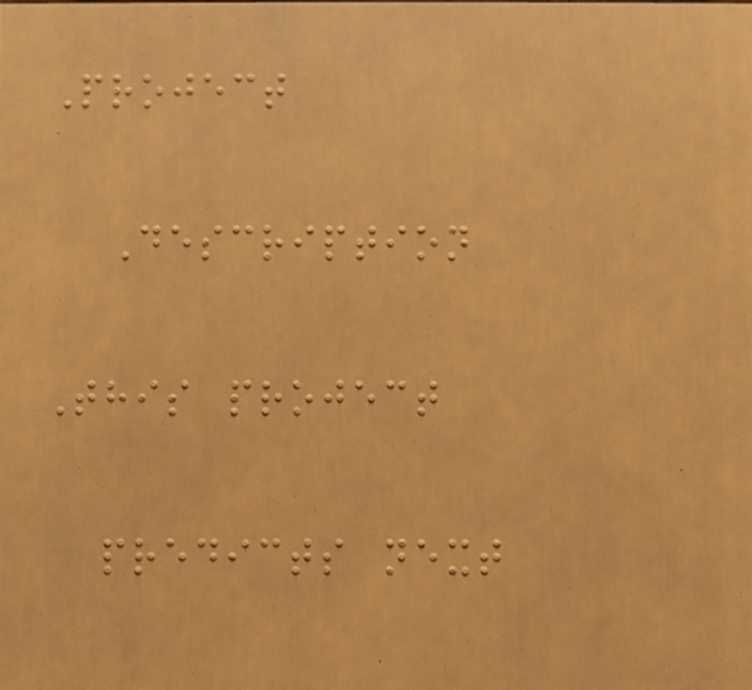Project
Description
This project
predicts next
